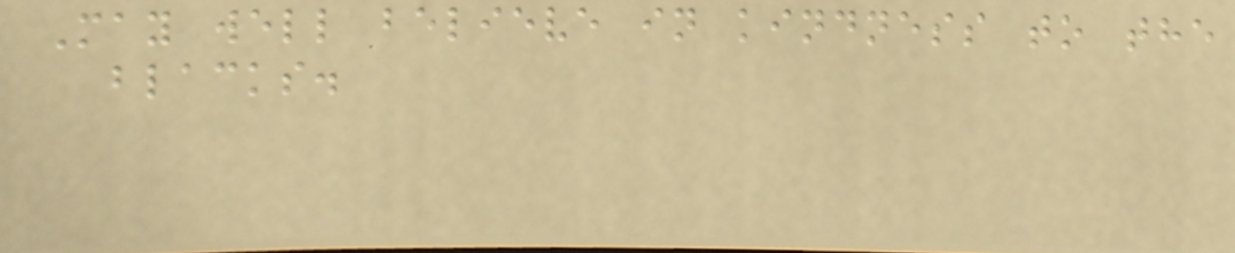May well believe in kindness to the
blacks.
